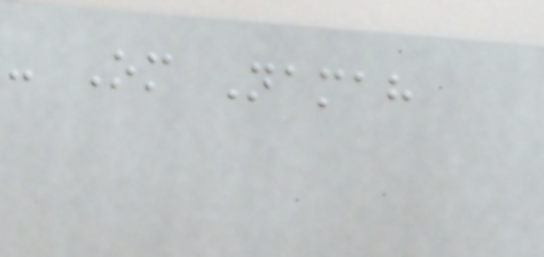- Om Namah
